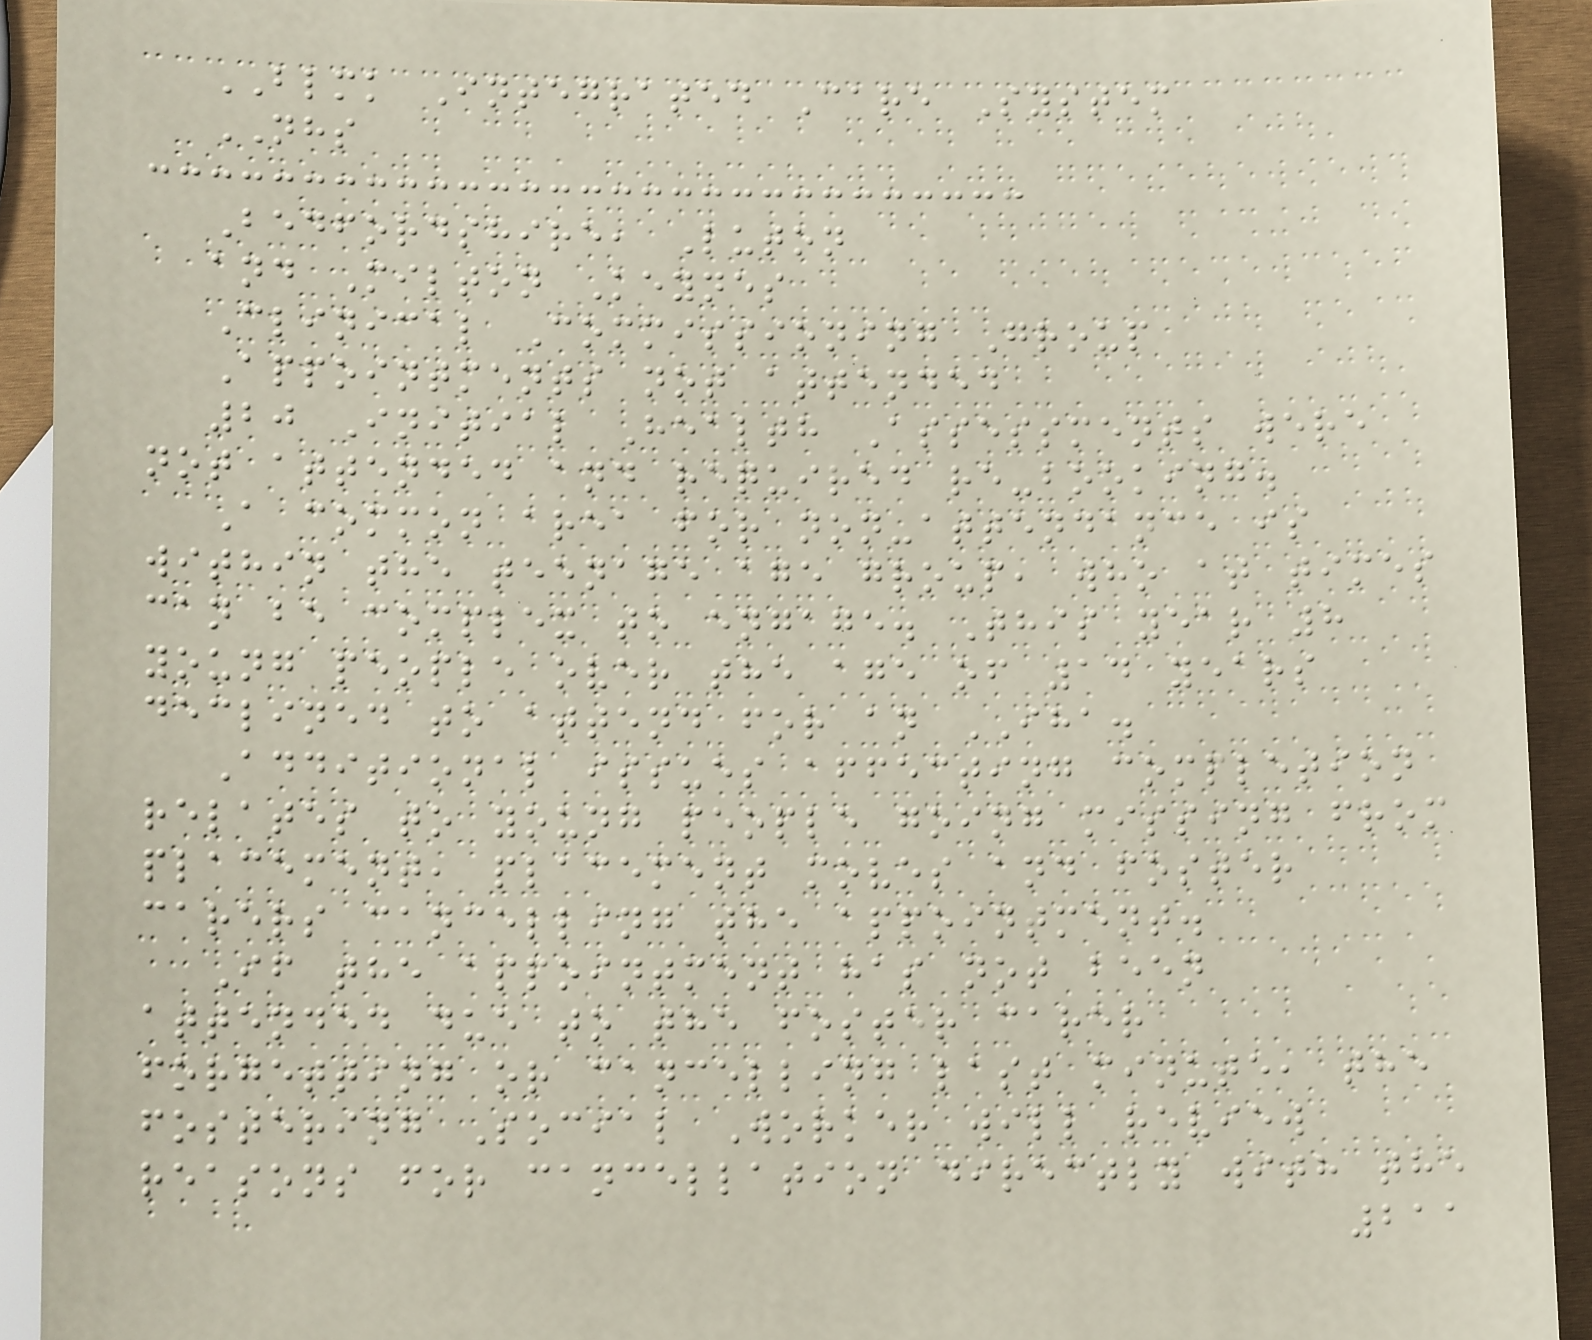BLMK Integrated Care System
NHS
Bedfordshire, Luton
and Milton Keynes
Clinical Commissioning Group
Appointments not attended
20 Initial Health Assessments were
not attended and required re-booking.
A common area for non-attendance is
within the teenage age group, who at times
can be complex to engage. This year 8
young people over the age of 14 years
declined to attend for an IHA.
Additional issues affecting completion
relates to young people going missing from
placement, placement moves and foster
carers cancelling the appointment.
If the appointment has not been
attended due to the foster carer
forgetting or cancelling last minute, the
fostering Social Worker will review
reasons for cancellation directly with the
211
